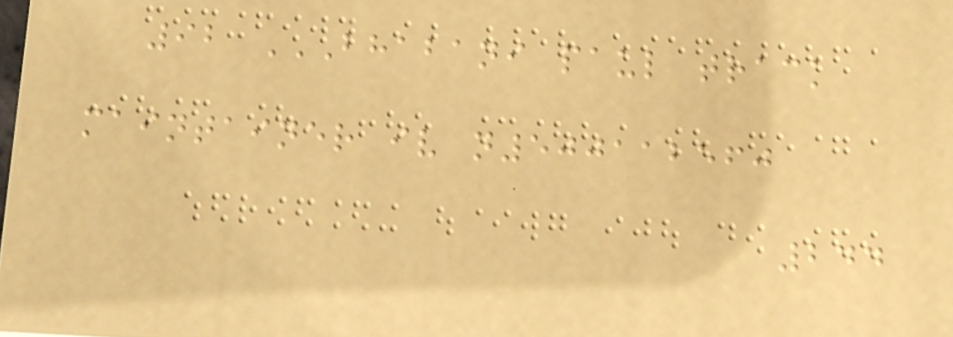92 BHABANI PAUL TRACK
MAINTAINER IV N500112560
244
